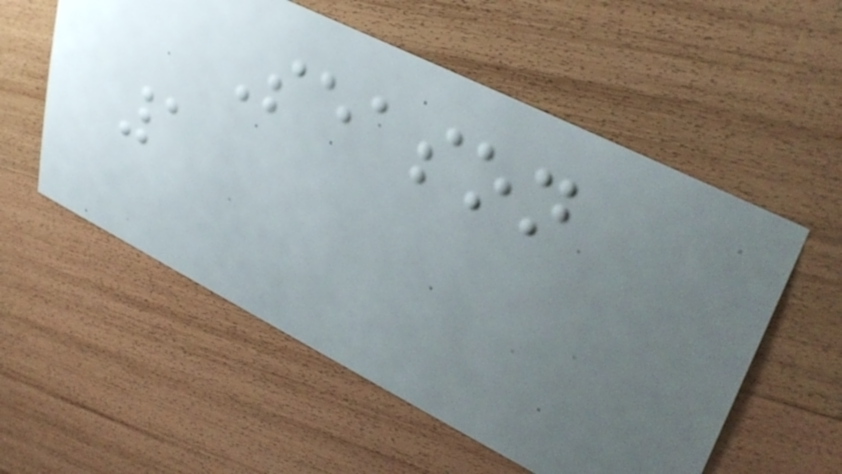Season
1
